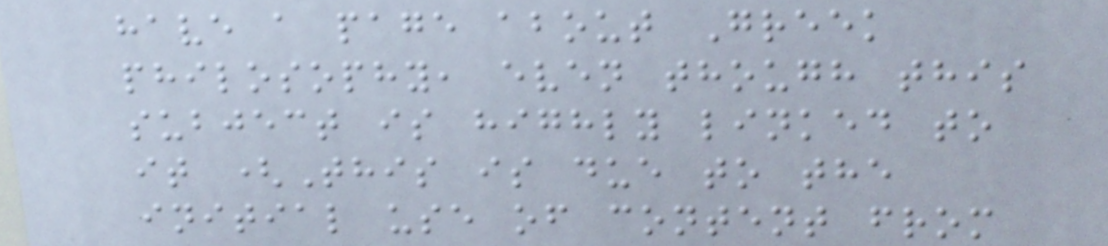have a page about Greek
philosophy, even though this
subject is highly linked to
it (This is due to the
initial use of content from
